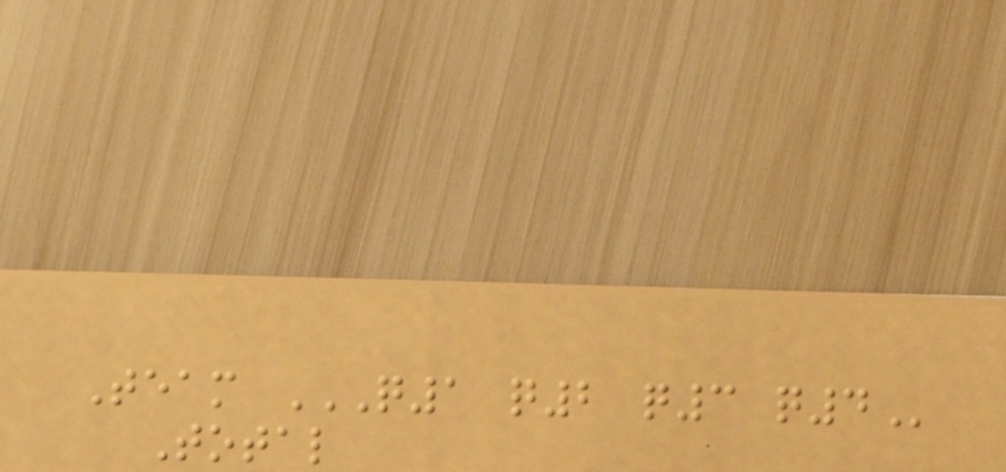Team Q1 Q2 Q3 Q4
Total
